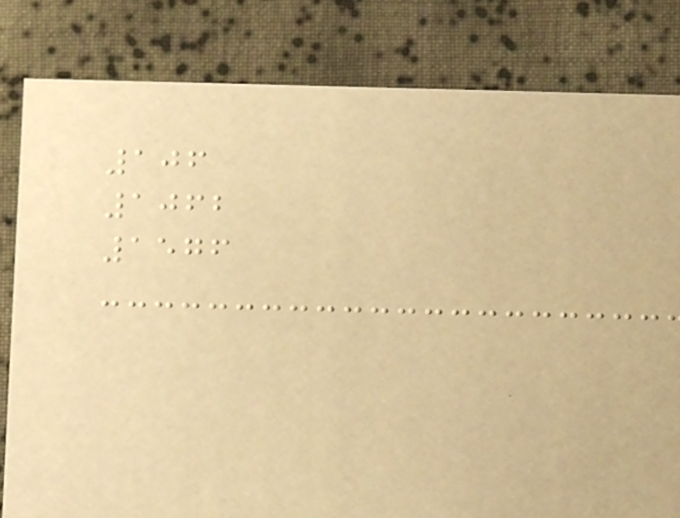106
1062
1576
